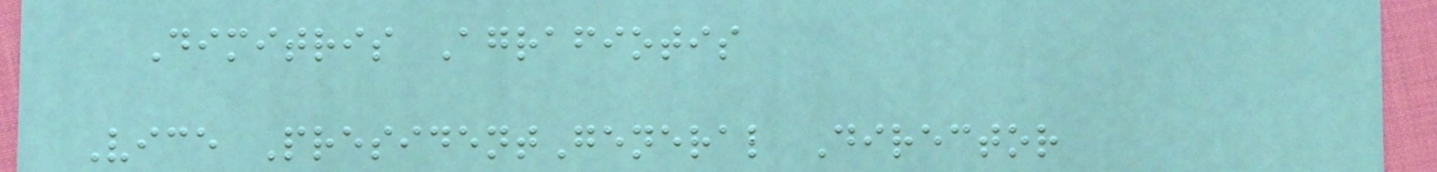Dimitris Agrafiotis
Vice PresidentGeneral Director
